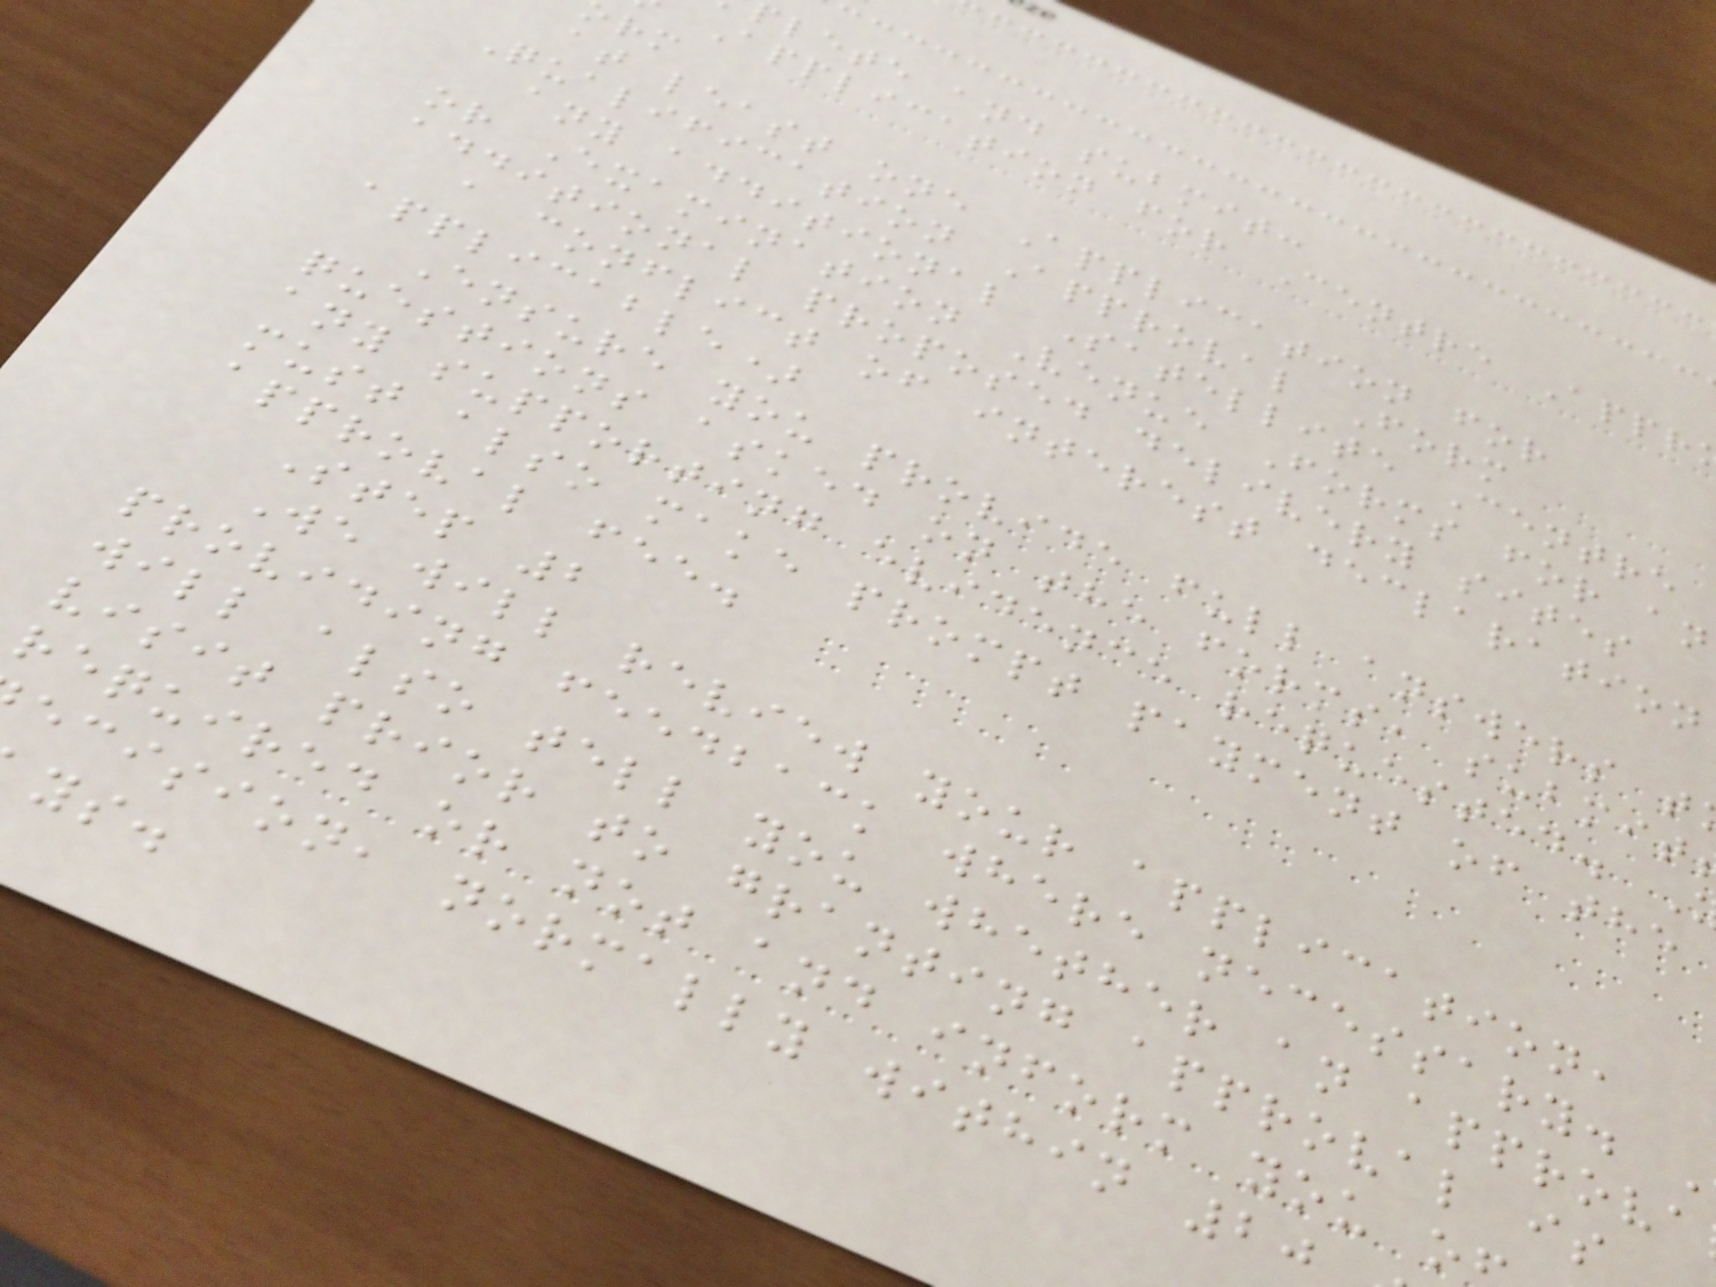plete and submit:
Application for Centre Appr
at least one Application for
Qualification Approval Form
any additional Satellite Centre
or Examination Venue Forms for an
additional proposed delivery sites
a conflict of interest declaration
applicable)
Ensure you provide full answers t
questions asked on the forms, submit
any supporting evidence requested.
must also make prompt payment of the
approval fee.
Step 2
We will review your application,
providing feedback where necessary.
will also tell you whether an approva
visit prior to granting approval is
required or not and inform you o
ecision, normally within 20
